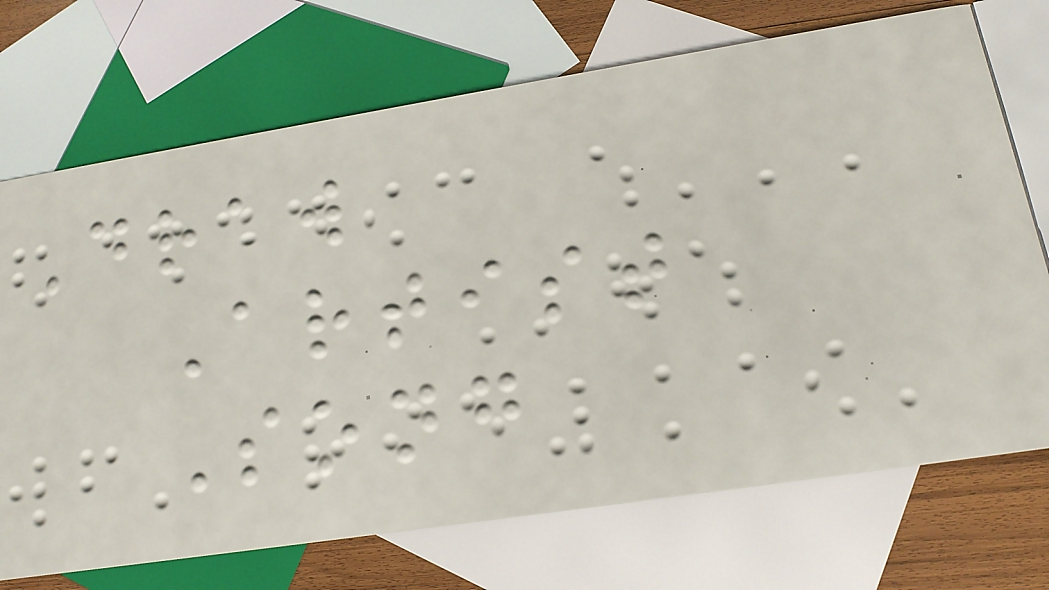Draw
Artist
Song
